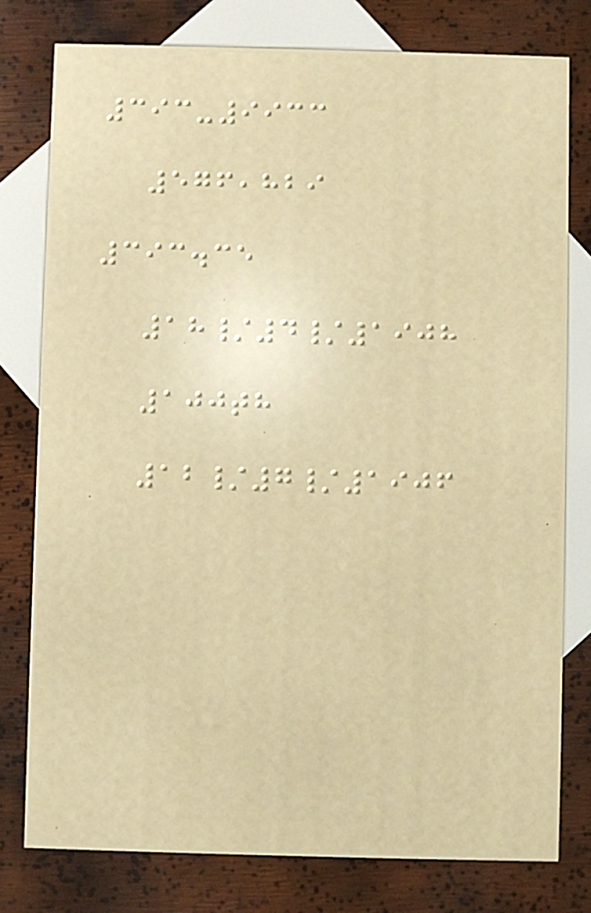393-9933
576,829
393.35
18/4/1908
100th
12/7/1906
